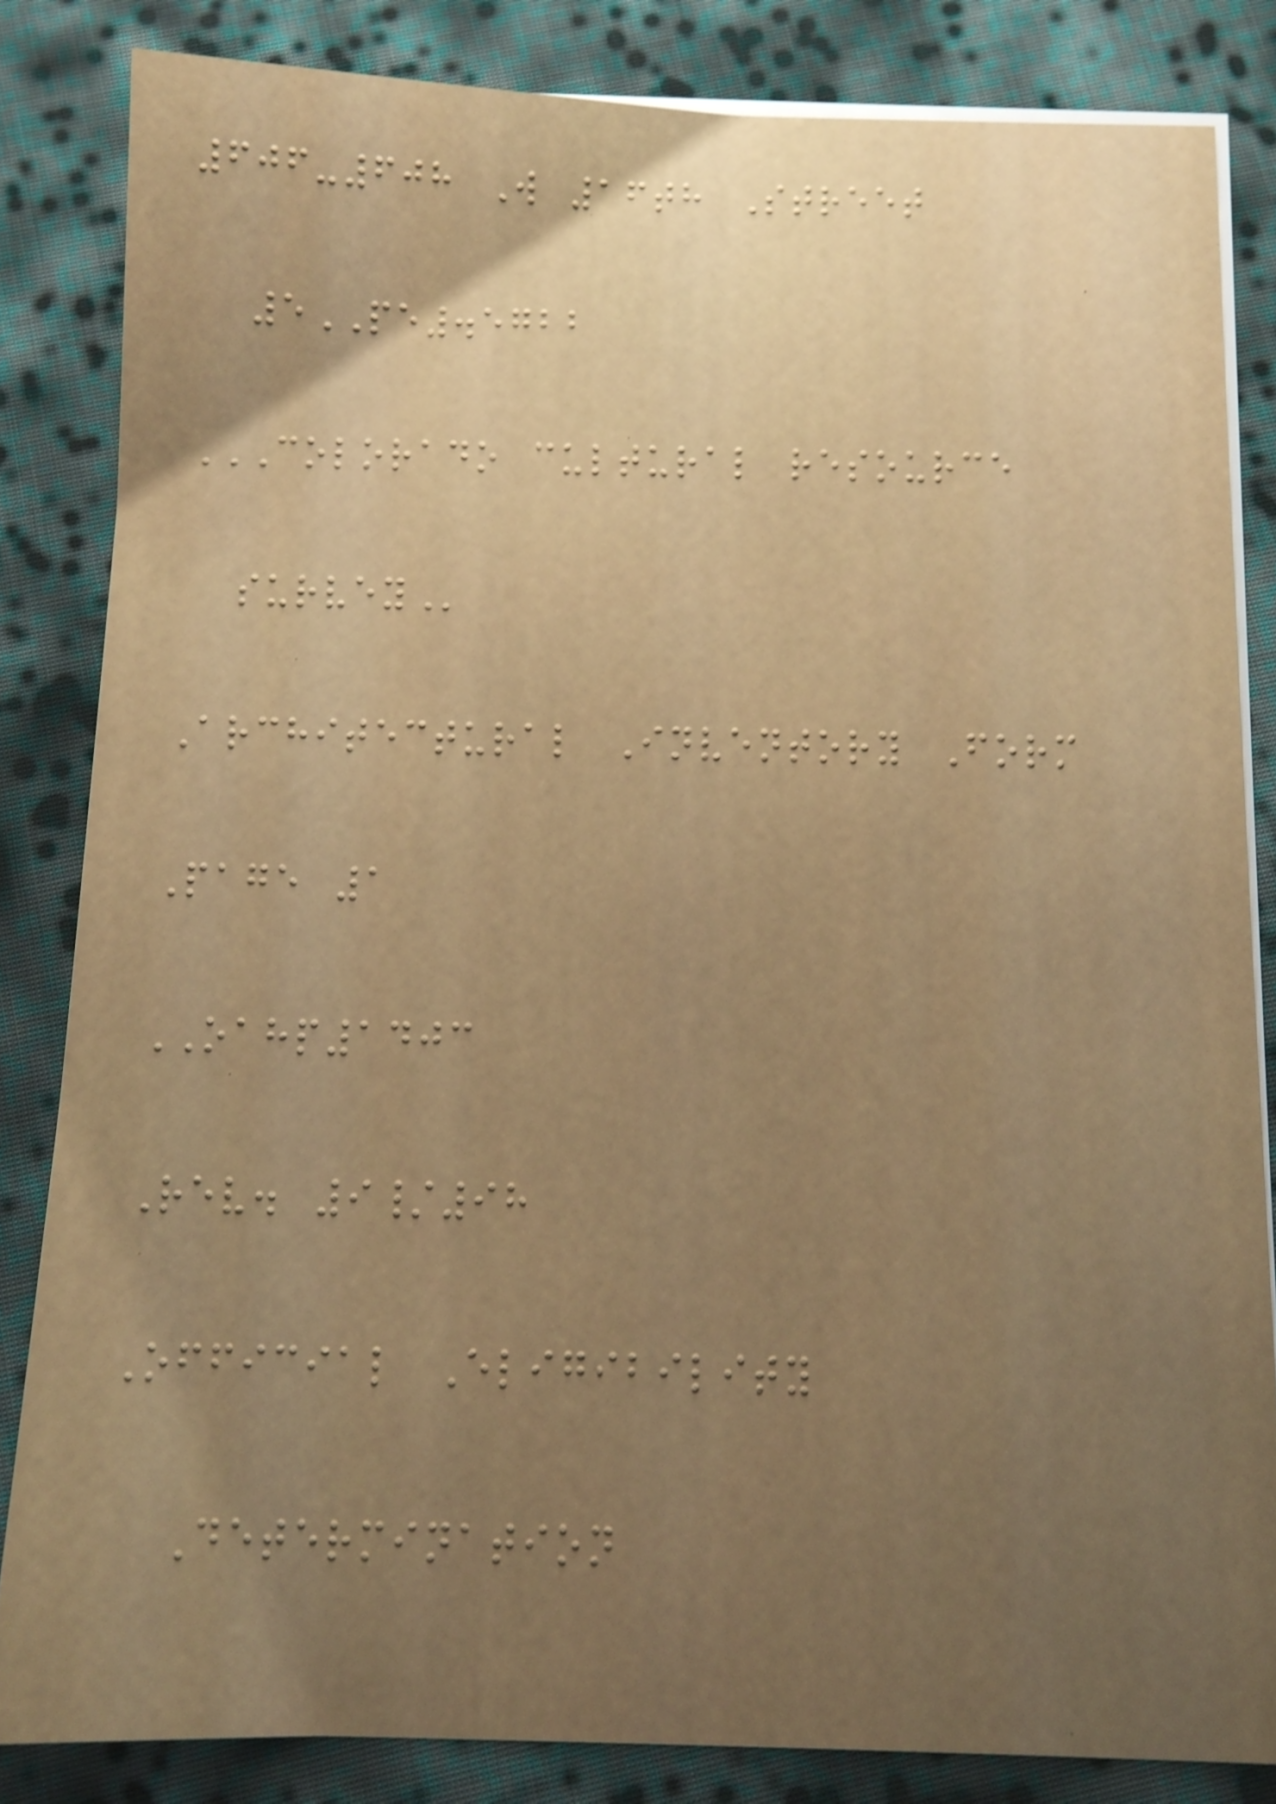606-608 W 16th Street
5PE.5722
COLORADO CULTURAL RESOURCE
SURVEY
Architectural Inventory Form
Page 1
OAHP1403
Rev. 9/98
Official Eligibility
Determination
